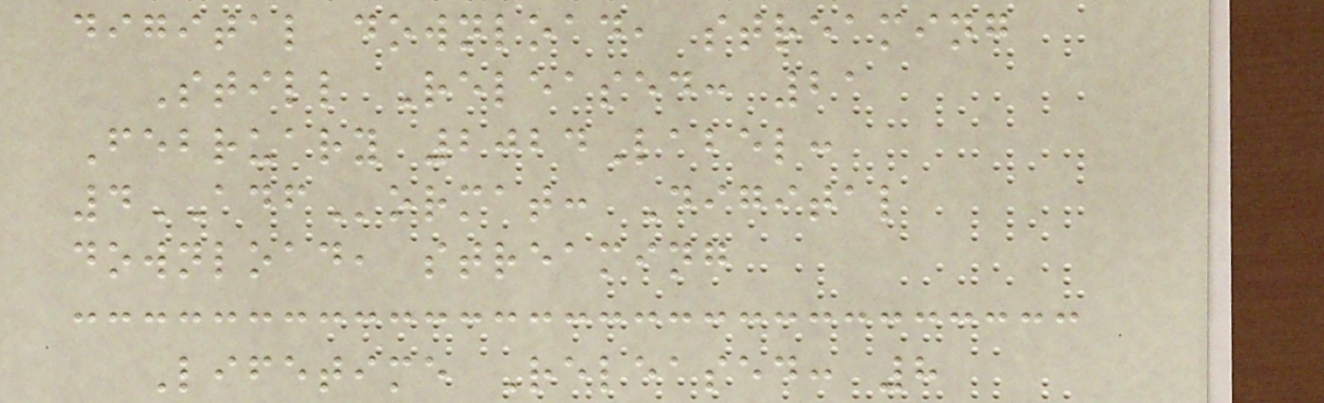digital download, streaming
Still Released: 21
February 2024Label:
4ADFormat: Digital
download, streaming
Lifetime Released: 8
